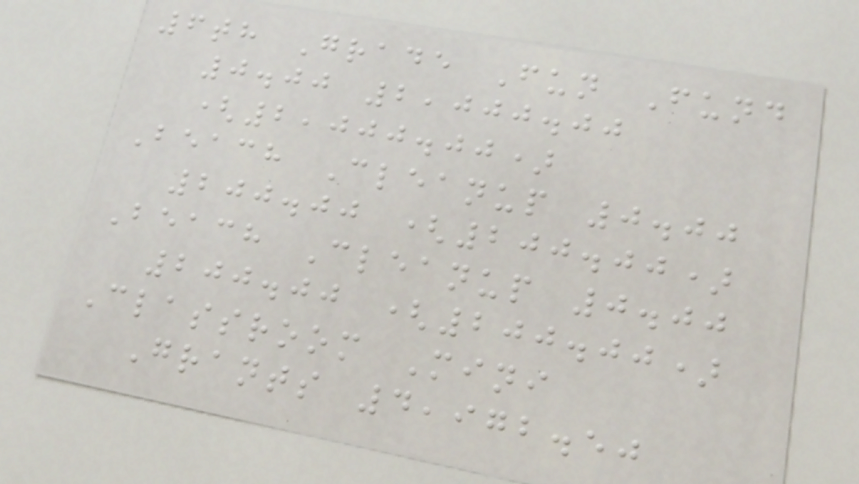6th Grade Fun Fund
0.00 2,000.00
(2,000.00)
Beach Cleanup 0.00
200.00 (200.00)
Beach Cleanup 0.00
200.00 (200.00)
Classroom Mini
Grants 4,972.50
